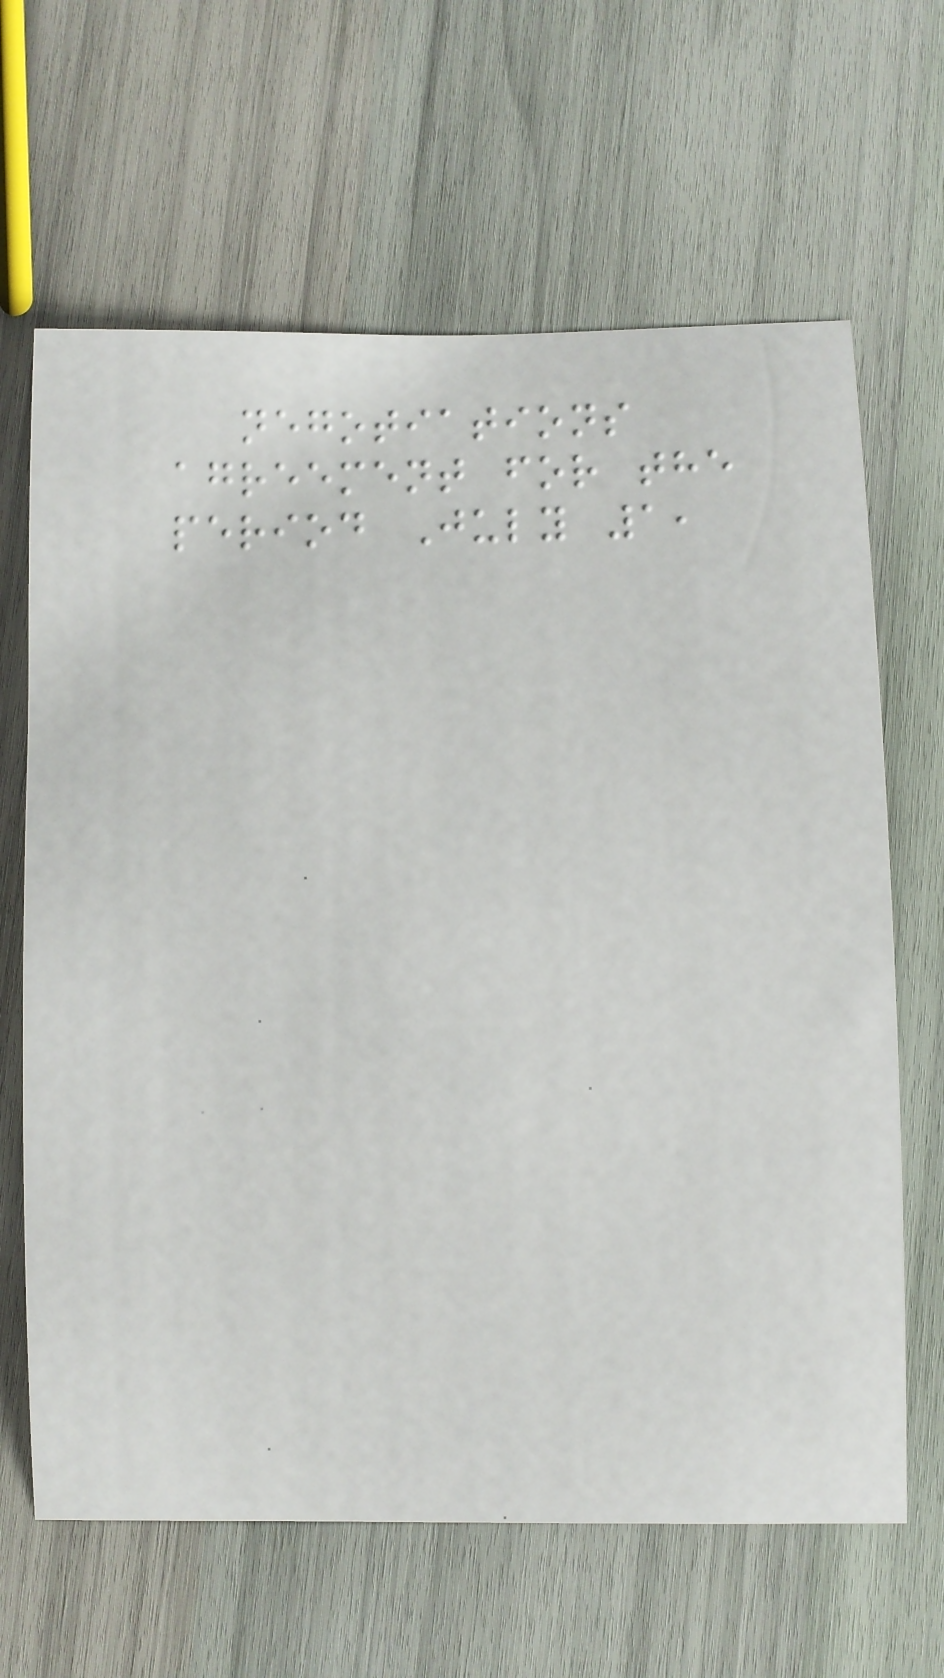negotiations
agreement for the
period July 1,
